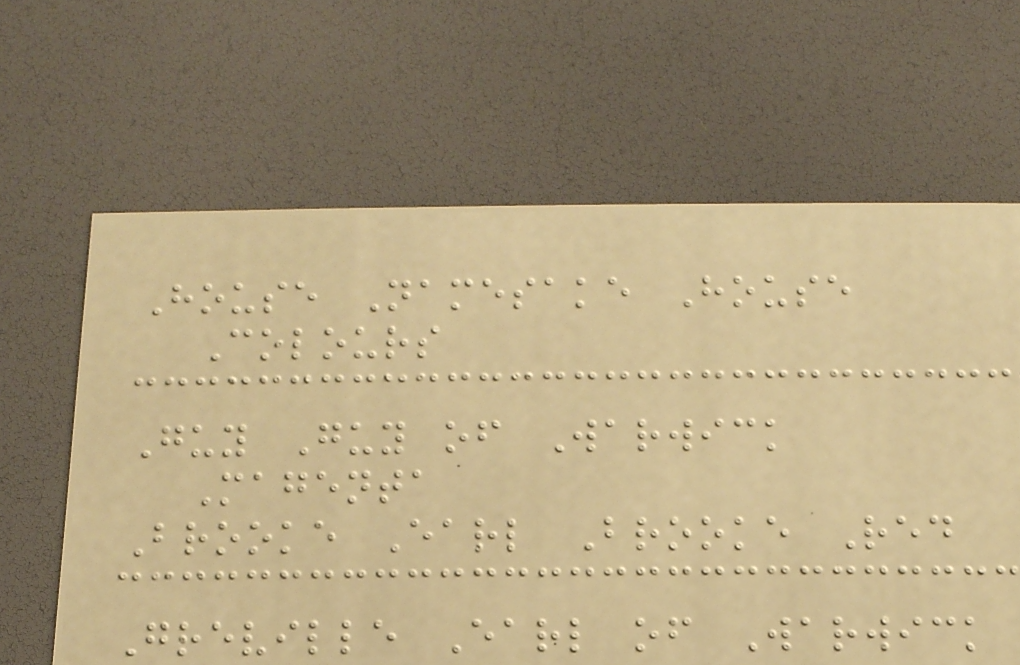House Namesake House
Colours
Guy Guy of Warwick
Magenta
Brooke Earl Brooke Red
Greville Earl of Warwick
